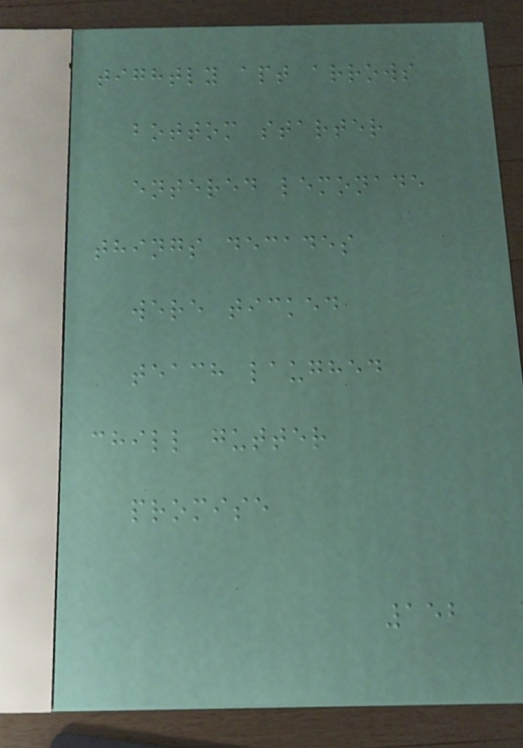tightly apt arrows
bottom starter
entered lemonade
things decades
were ticked
teach laughed
chill gutter
promise
152
